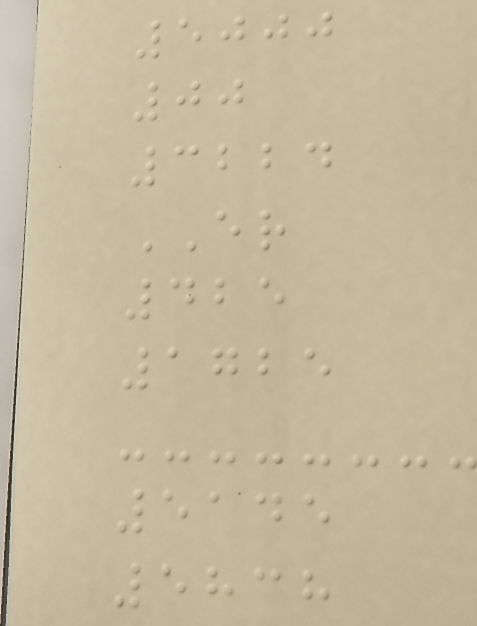5000
00
3224
ER
425
1725
5145
5838
